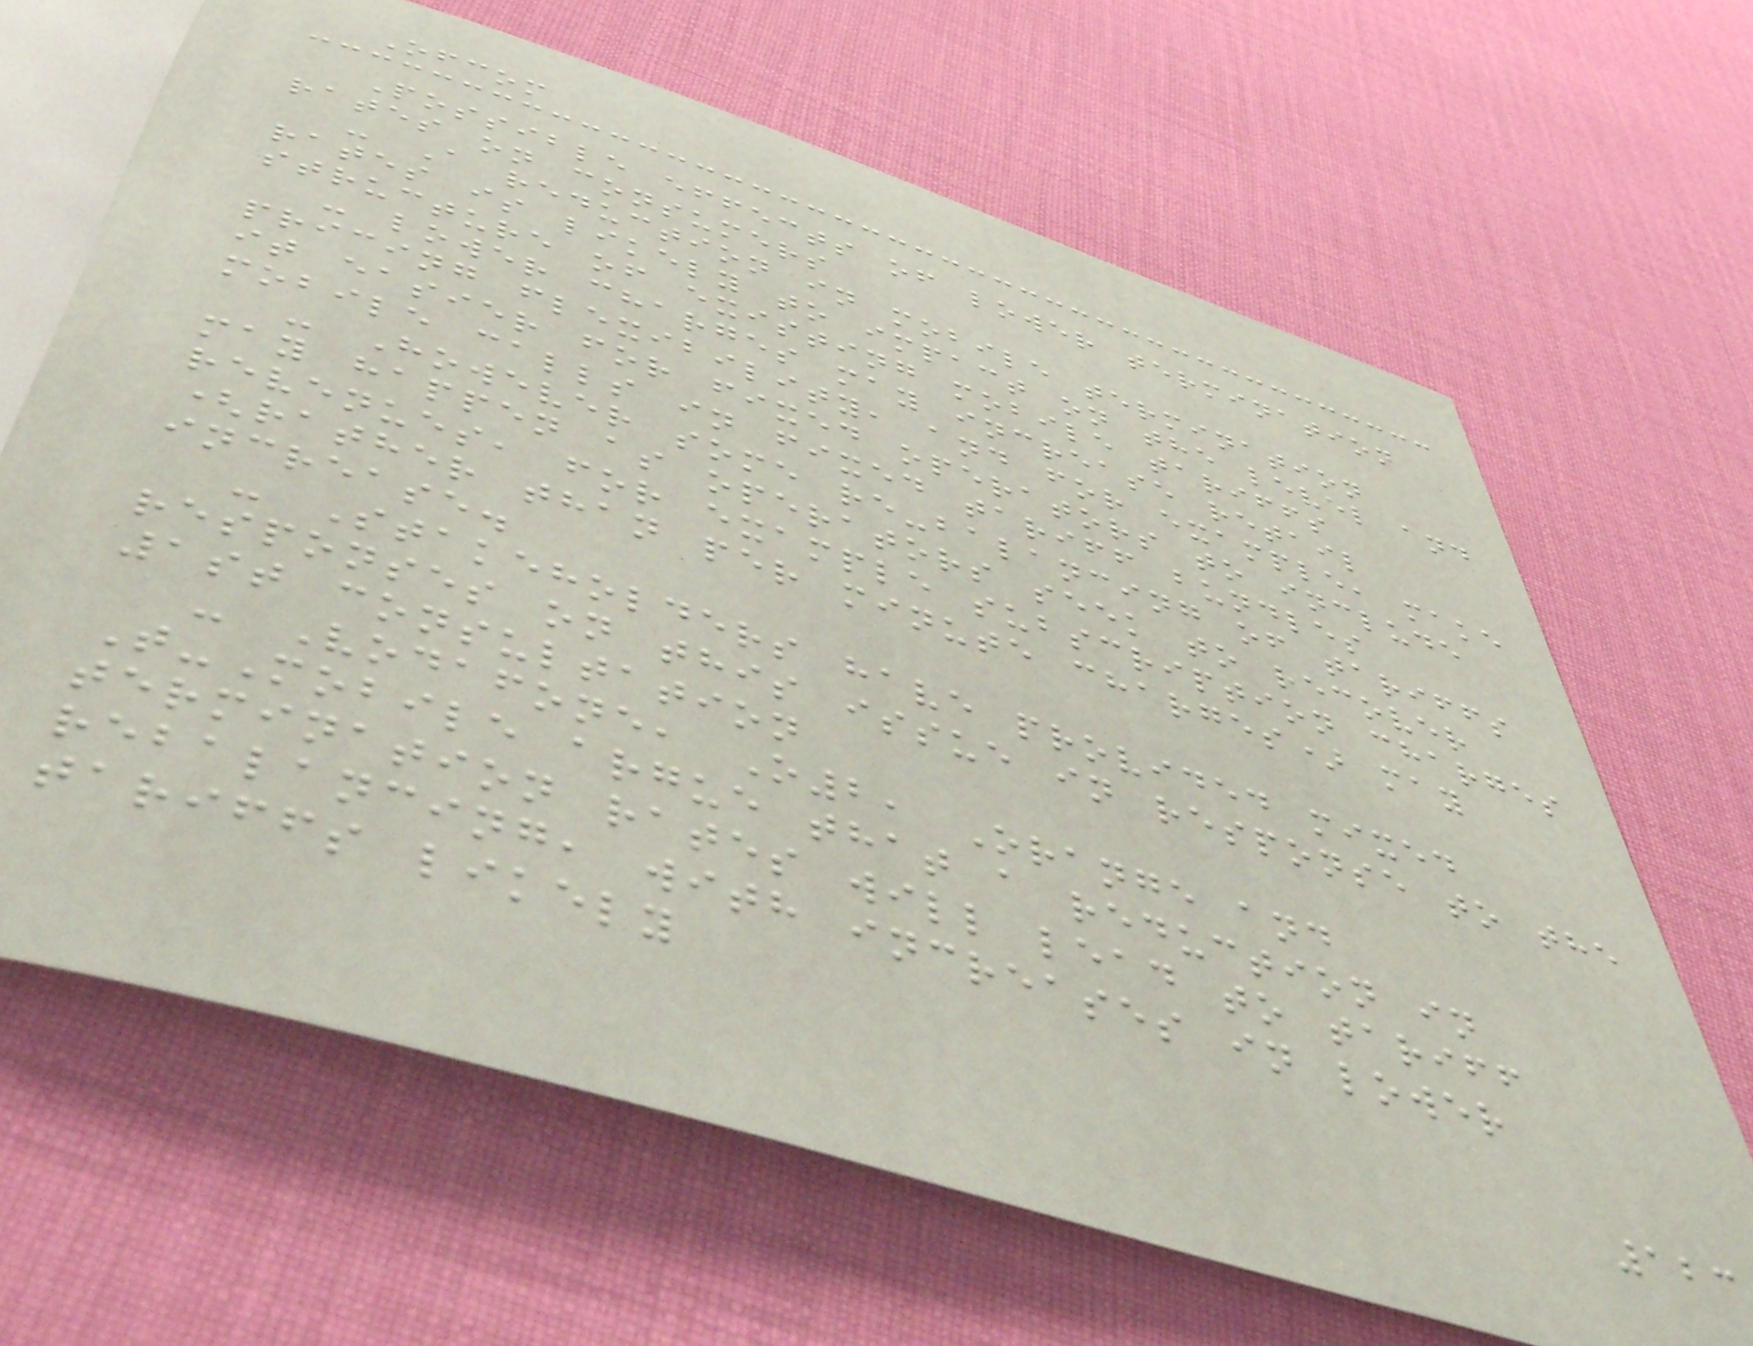Ofcom
Possible effects of lower termination
rates on consumers
- A reduction in mobile termination
rates is likely to impact on the level and
structure of existing mobile tariffs
- lower charges may increase retail
pricing flexibility, and for example, make
it easier for fixed operators to include
mobile calls in fixed tariff bundles
- However some re-balancing of tariffs
may happen as operators seek to recover
revenues, for example subscription charges
(rather than per minute charges) may
increase.
- Stakeholders have provided mixed
responses on this issue in response to the
1st consultation
- Vodafone, O2, Orange and
T-Mobile argue that a reduction in
termination rates will lead to tariff
rebalancing, with increases in lower
tariffs likely
123
